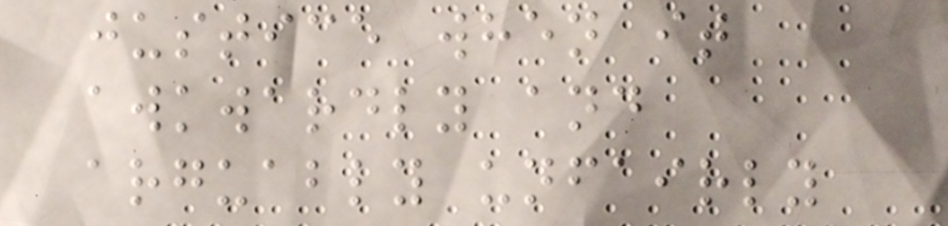justice when it
awkwardly and
arguably unfairly
